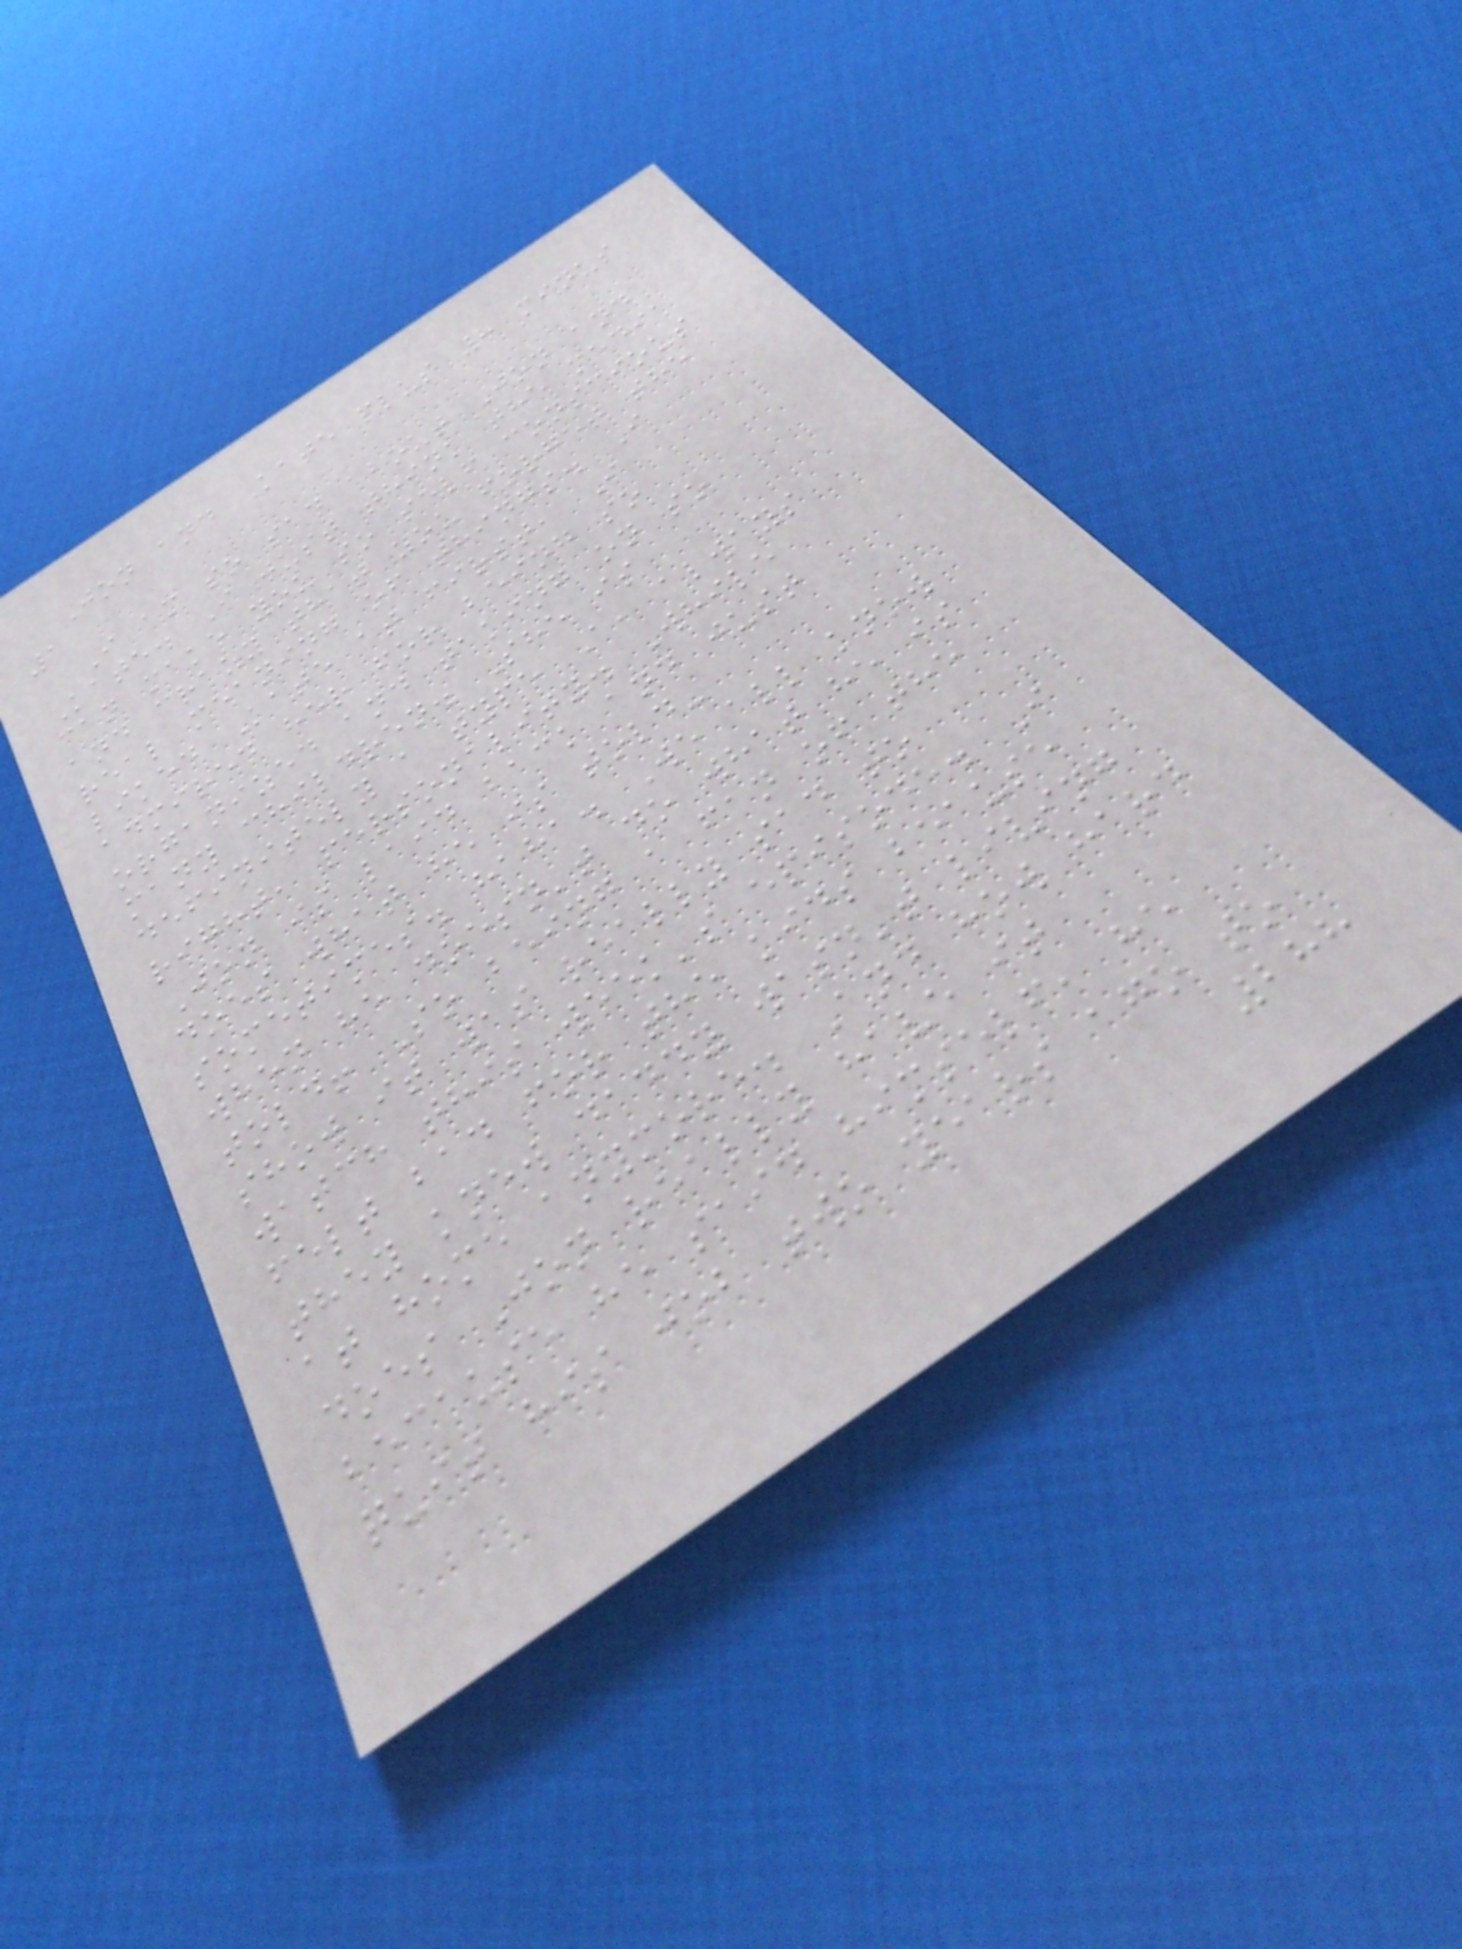Jon and Kate plus 8 minus
1
I am so sad about Jon and
Kate. I just think the media
can make you so self conscious
and crazy that you forget the
real meaning of things. I
liked Kate at first, I
admired her for being so
organized and taking on so
many children. She is
definitely a type A, always
right, personality. While
Jon is laid back and just
does what he is told-
sometimes. haha. We all know
when he doesn't do what he is
told! So being a fan of the
show it was really sad to
watch this week's episode. I
felt bad for the kids beause
they knew daddy wasn't living
at home anymore. And how hard
does Jon really have it
because he said himself, he
quit his job two years ago to
288
